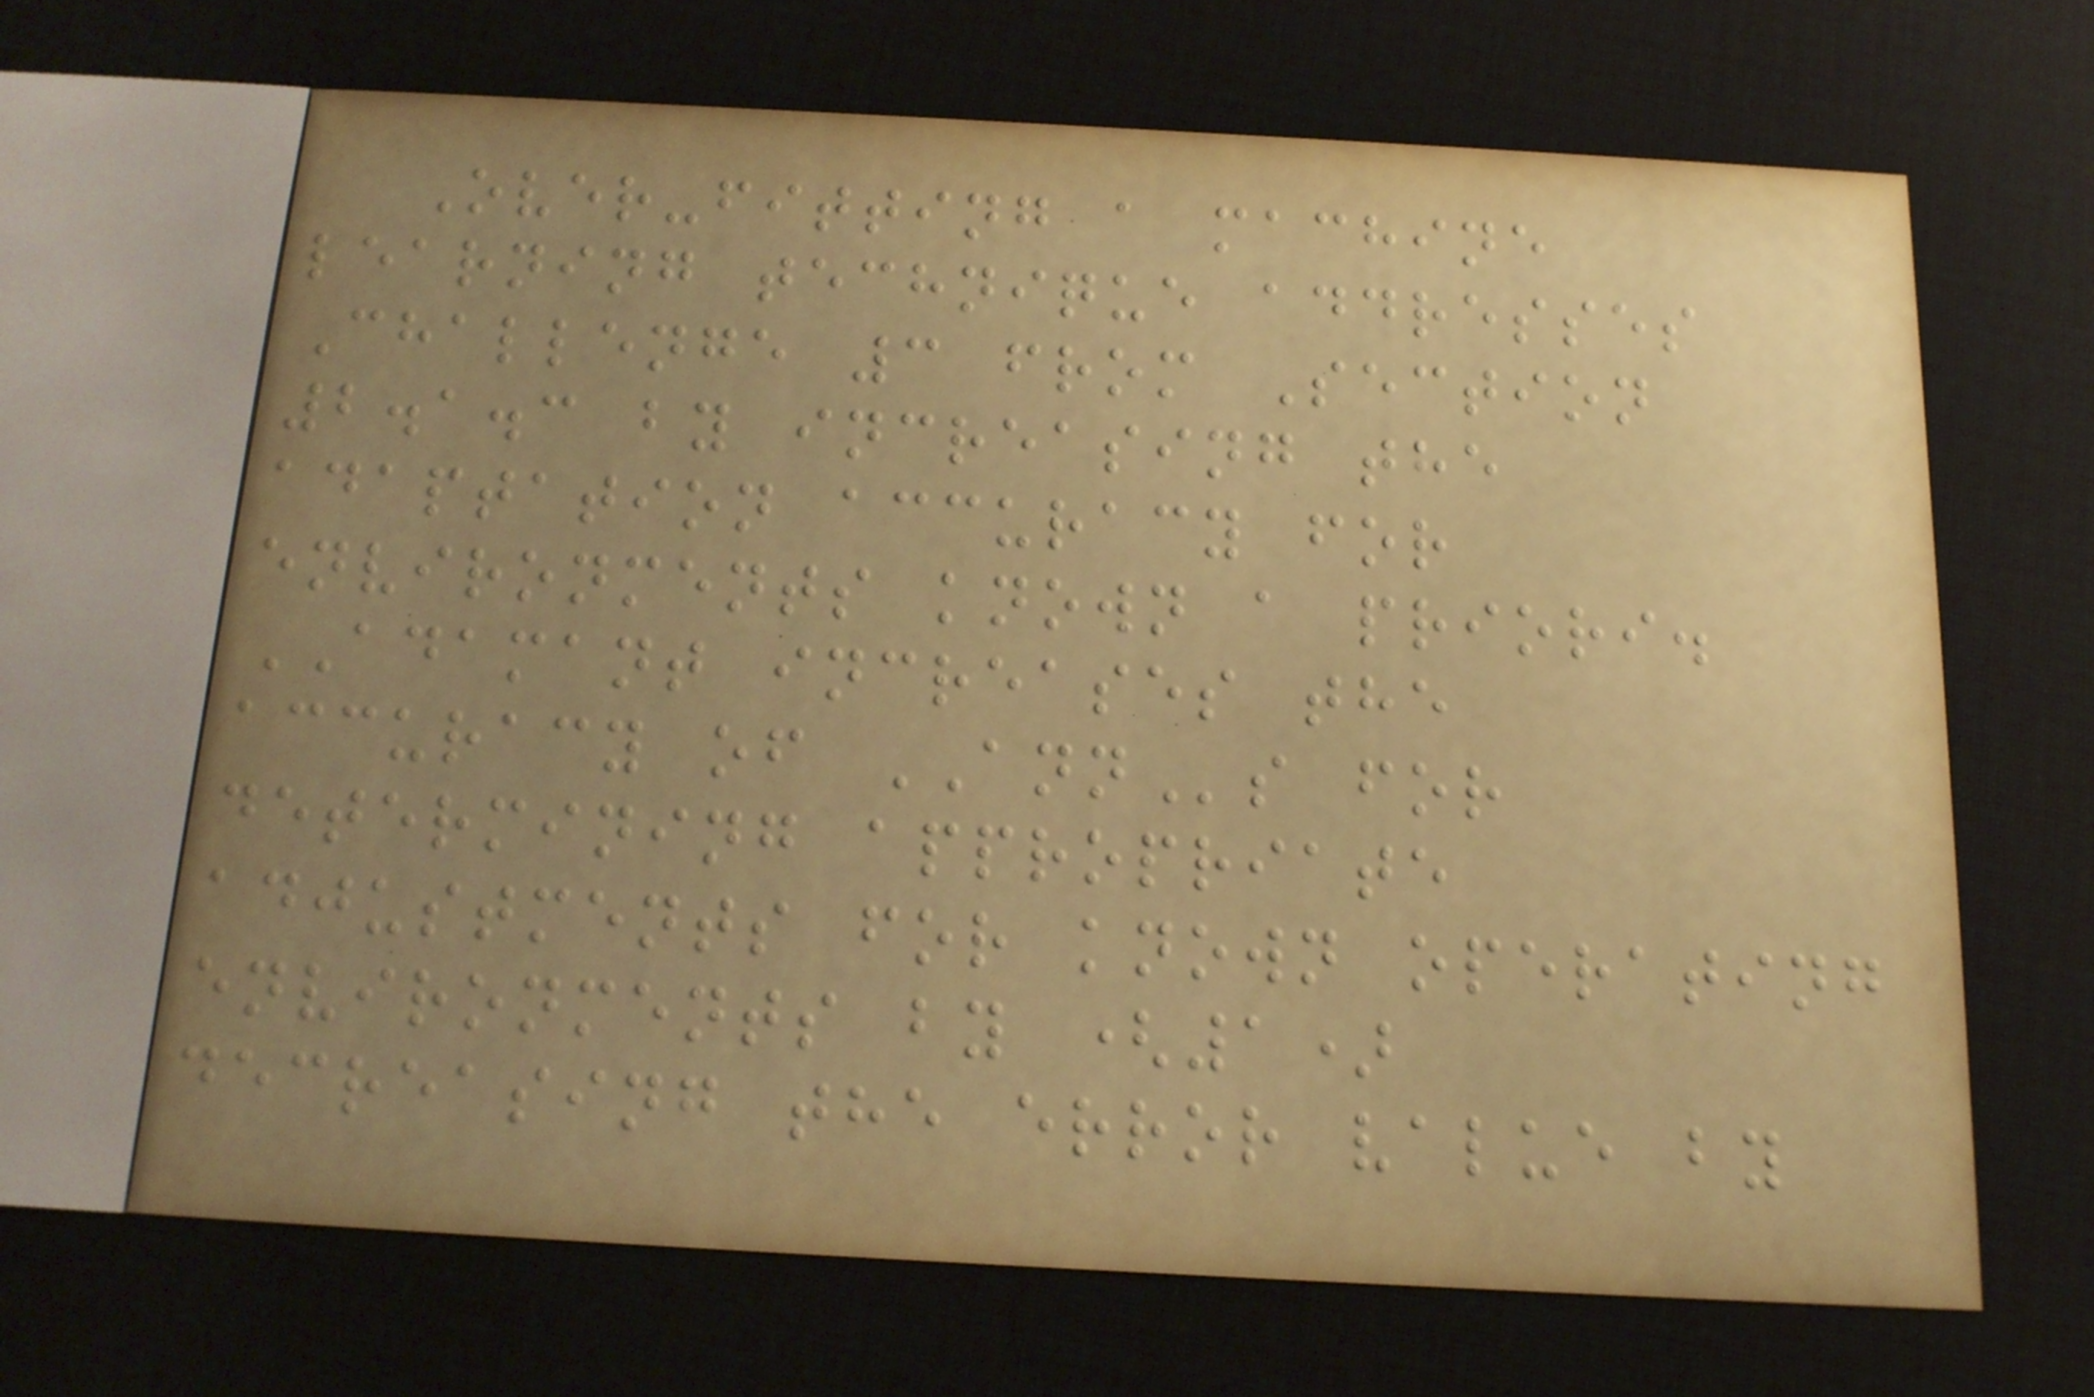Over-fitting a machine
learning technique addresses
Challenge 3 from Section
2.1.3 by increasing the
adaptation accuracy for
environments known a priori.
ADAMANT increases the
accuracy of ANNs for
determining appropriate
adjustments for known operating
environments by (1)
decreasing the error value by
